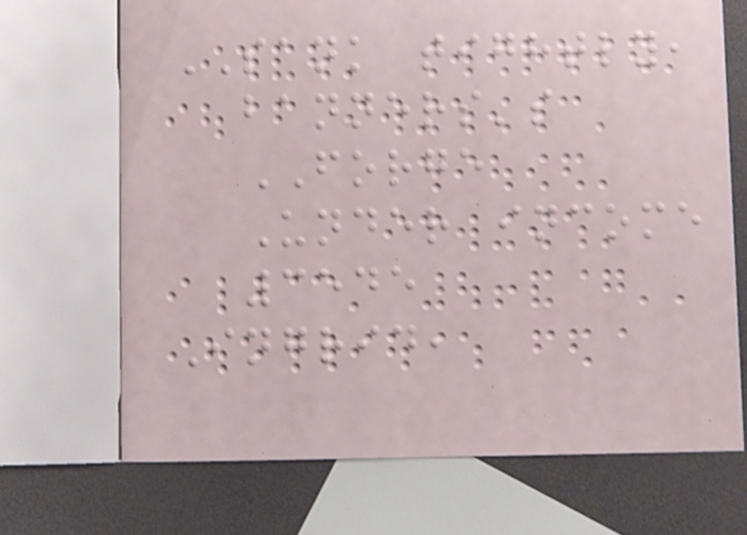SANK tightly,
banners's
FORGE
Under income
3545
Ingrid,
